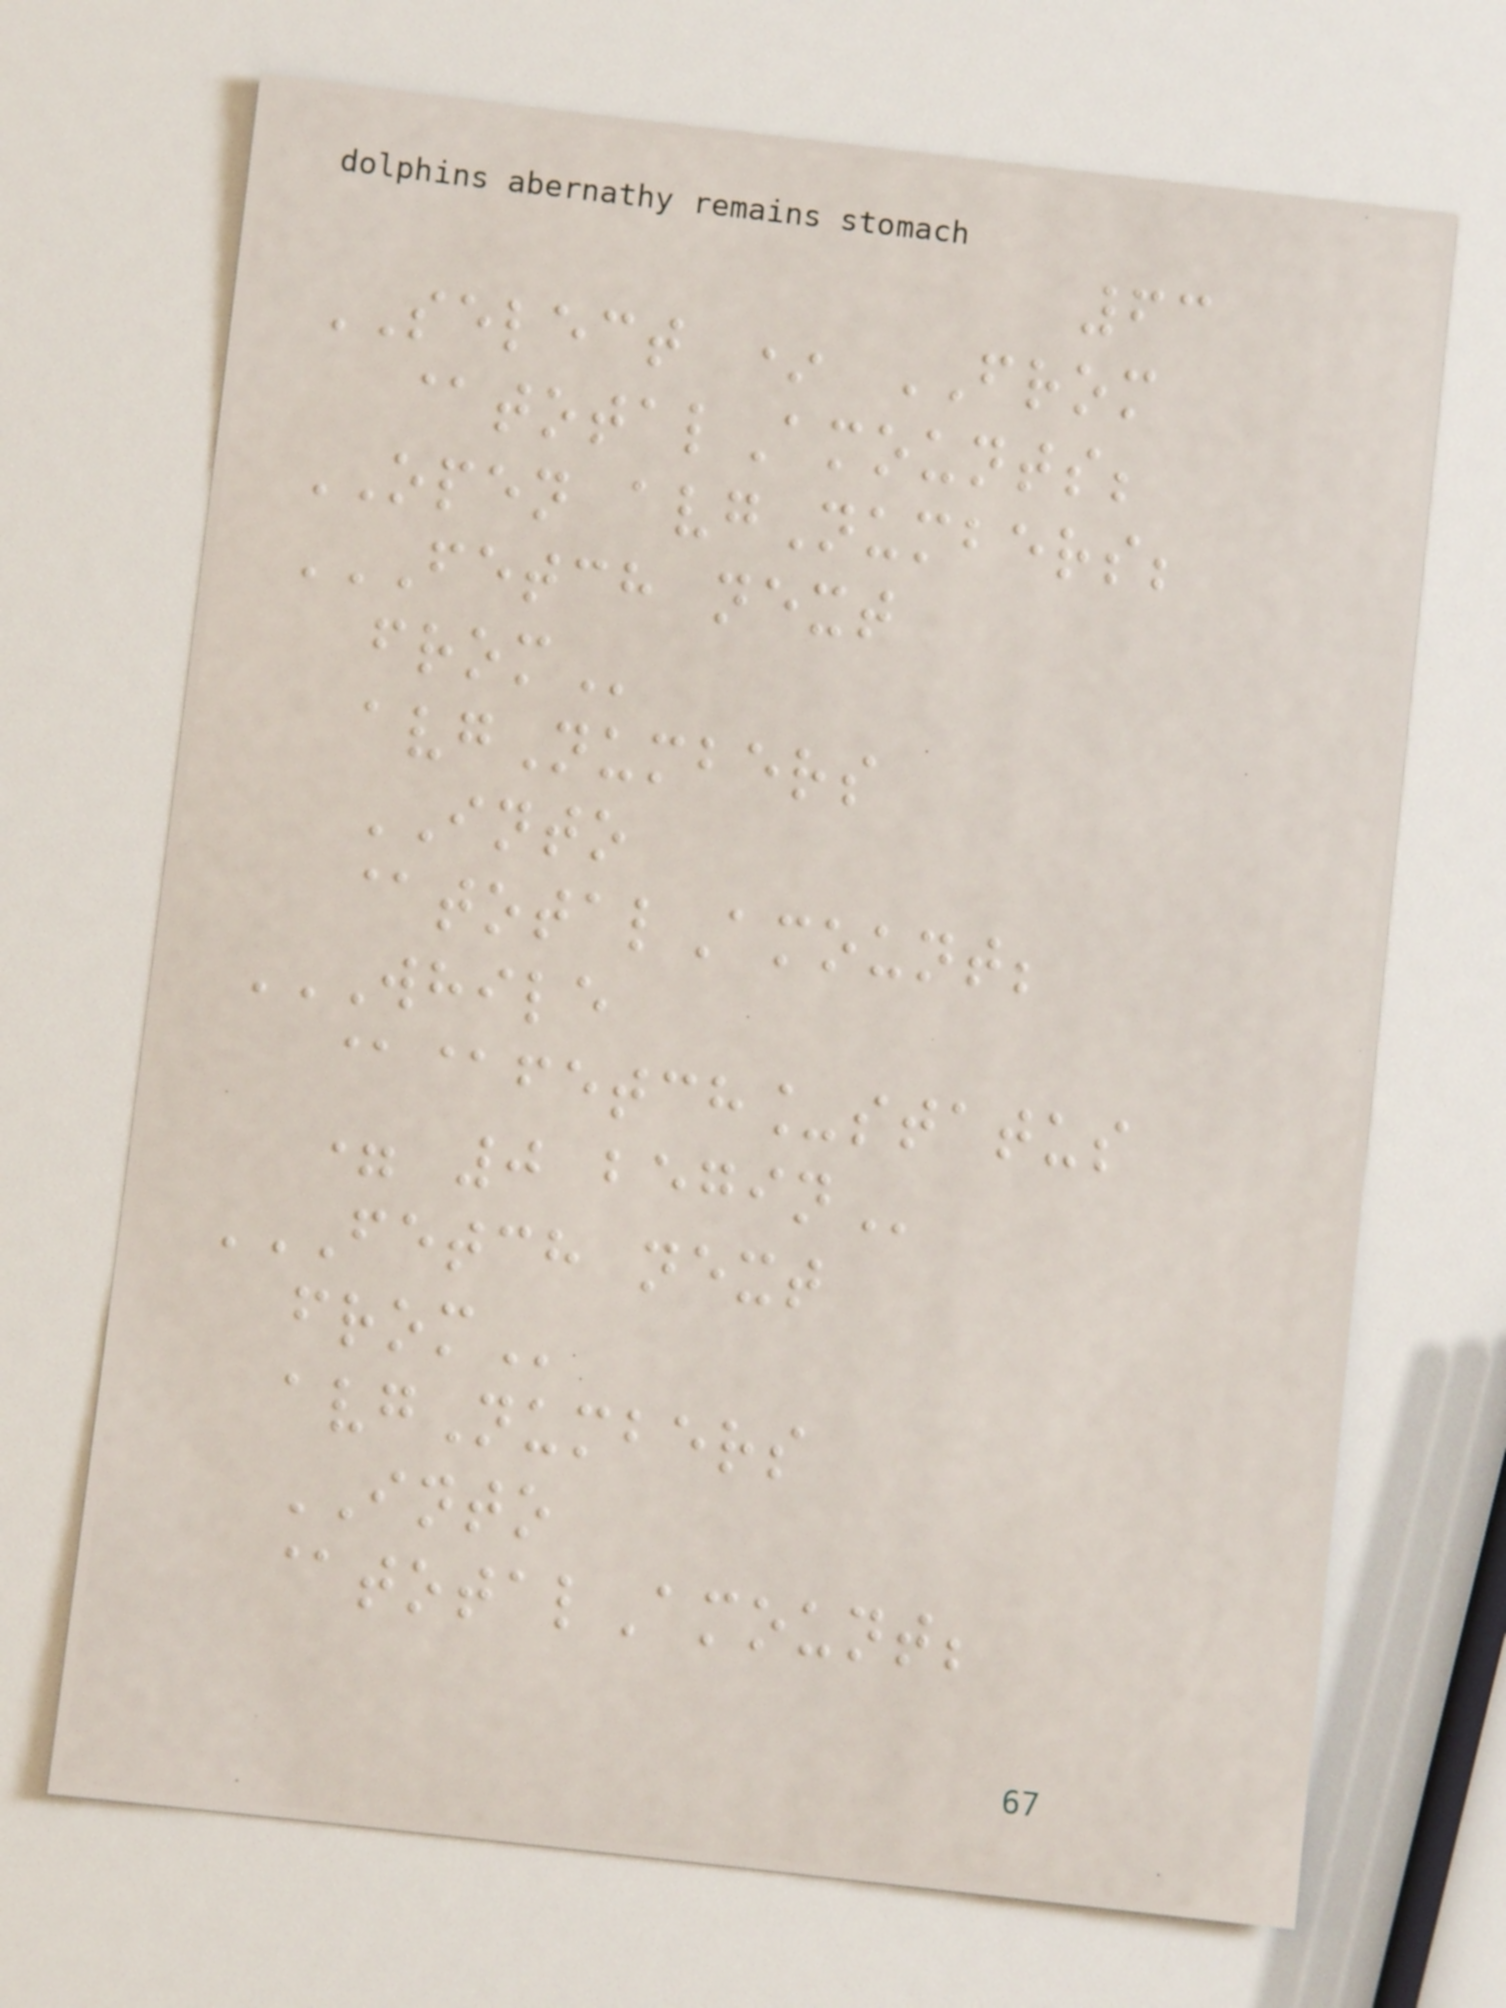63
SELECT * FROM
@totalAmounts;
OPEN avgNumbers;
FETCH NEXT
FROM
avgNumbers
INTO
@totalAmount;
WHILE
@@FETCH_STATUS
= 0 BEGIN
FETCH NEXT
FROM
avgNumbers
INTO
@totalAmount;
